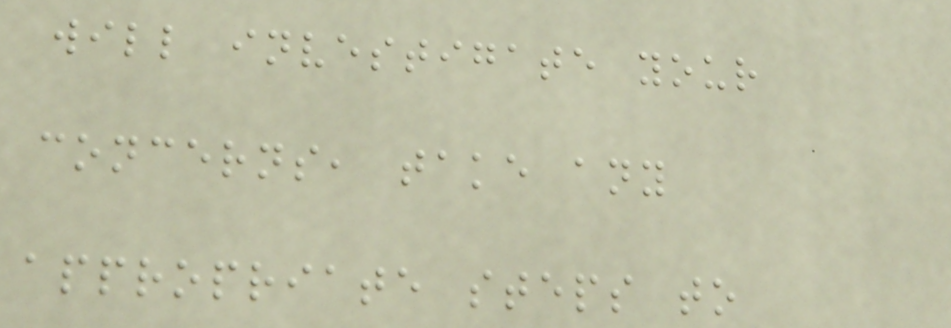will investigate your
concerns, take any
appropriate steps to
